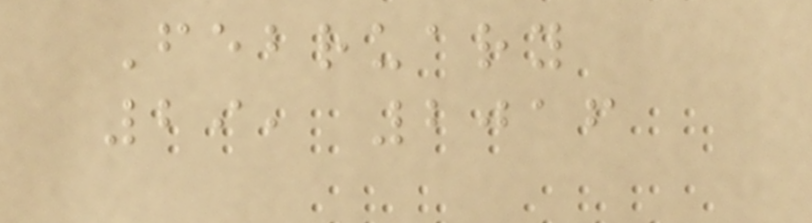February
29, 2016
